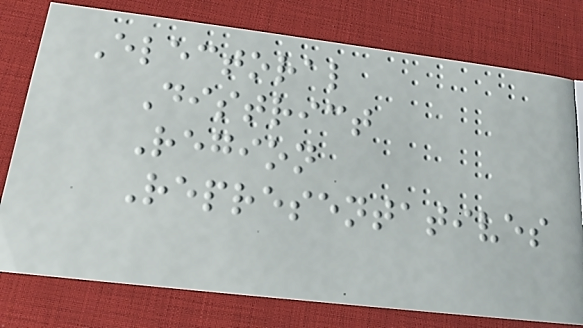Electoral
District
Region
Representatives
